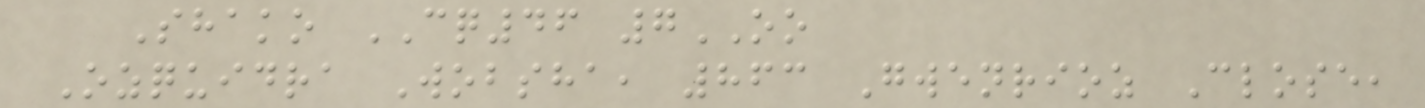Shako CQ46 7OO
Ozquidra Wobsha, 863 Gwenrioz Close,
